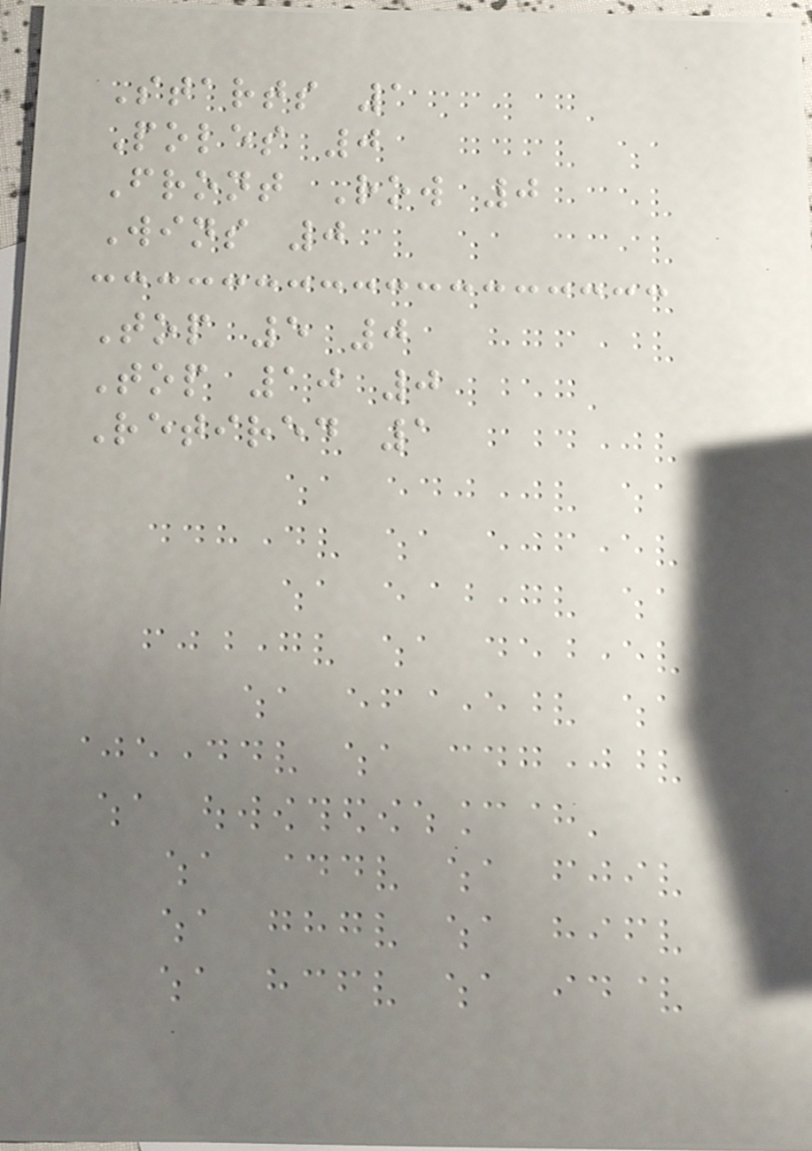Starts 1
Poles 0
Front Row 0
Wins 0
Top 5 0
Top 10 0
Retired 1
